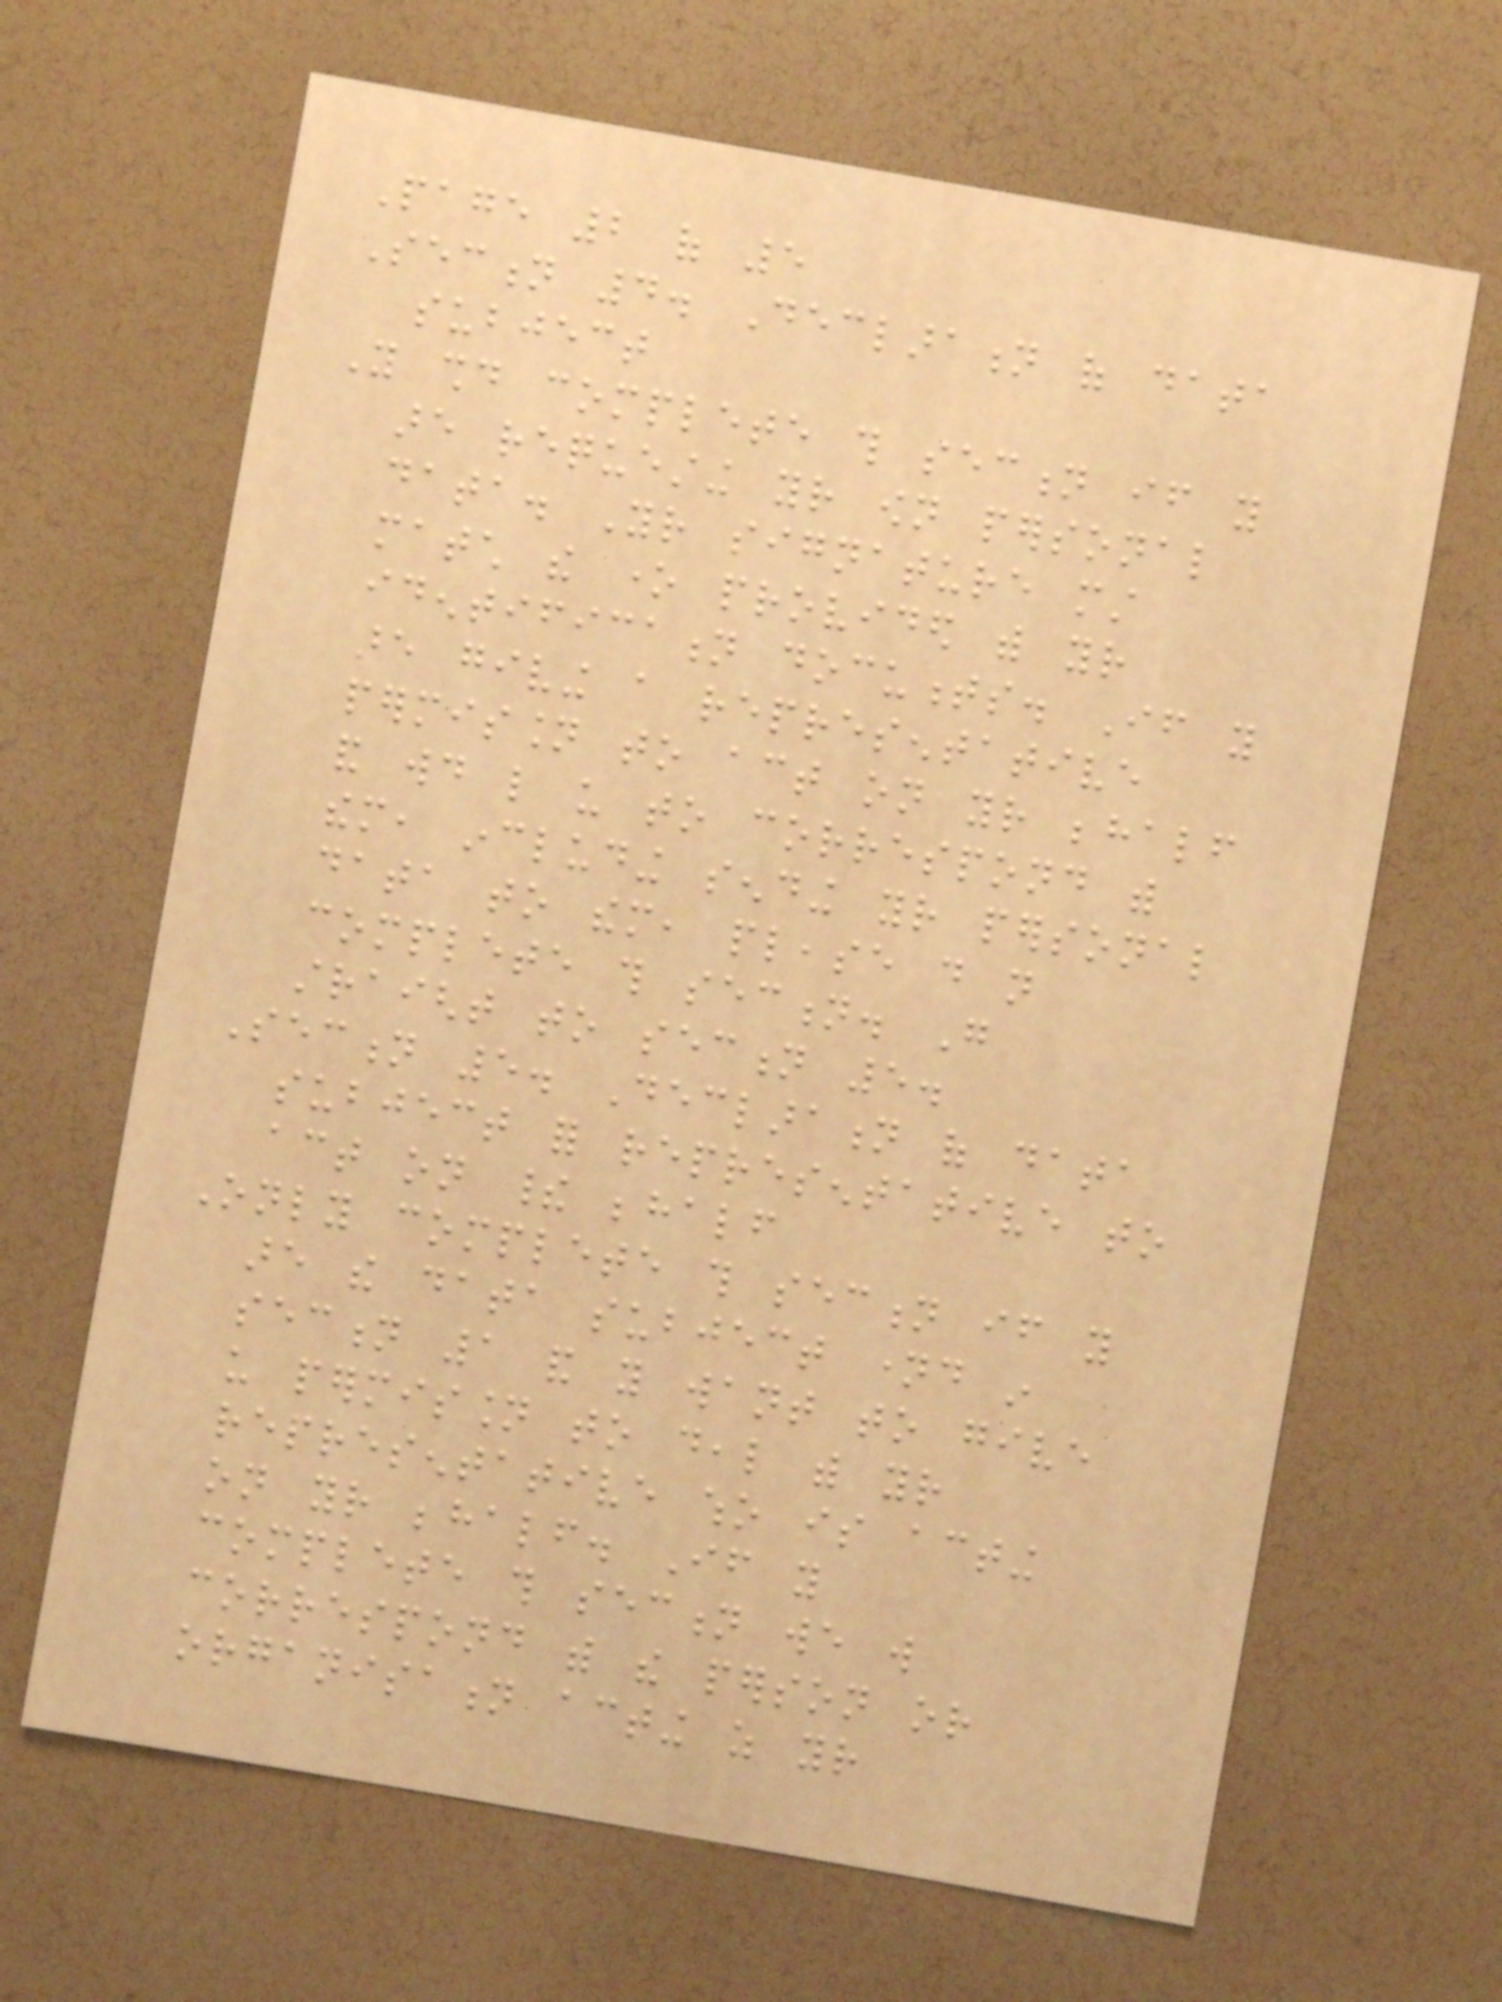Page 2 of 5
Section 4. Declaration of data
subject
You should complete this section if you
are requesting your own personal
data. Your signature must
match the one provided with your
identification documents. If you
are giving a representative
permission to act on your behalf
and would like us to correspond with
them, including sending your personal
data to them, please do not
complete this section. Go
straight to section 5.
Section 5. Declaration of data
subject for representative to
act on their behalf
Only complete this section if you
are the data subject named in
section 1 and you want to give
us permission to deal with your
representative who is acting
on your behalf. If you
complete this section we will
correspond with the person or
organisation acting as your
